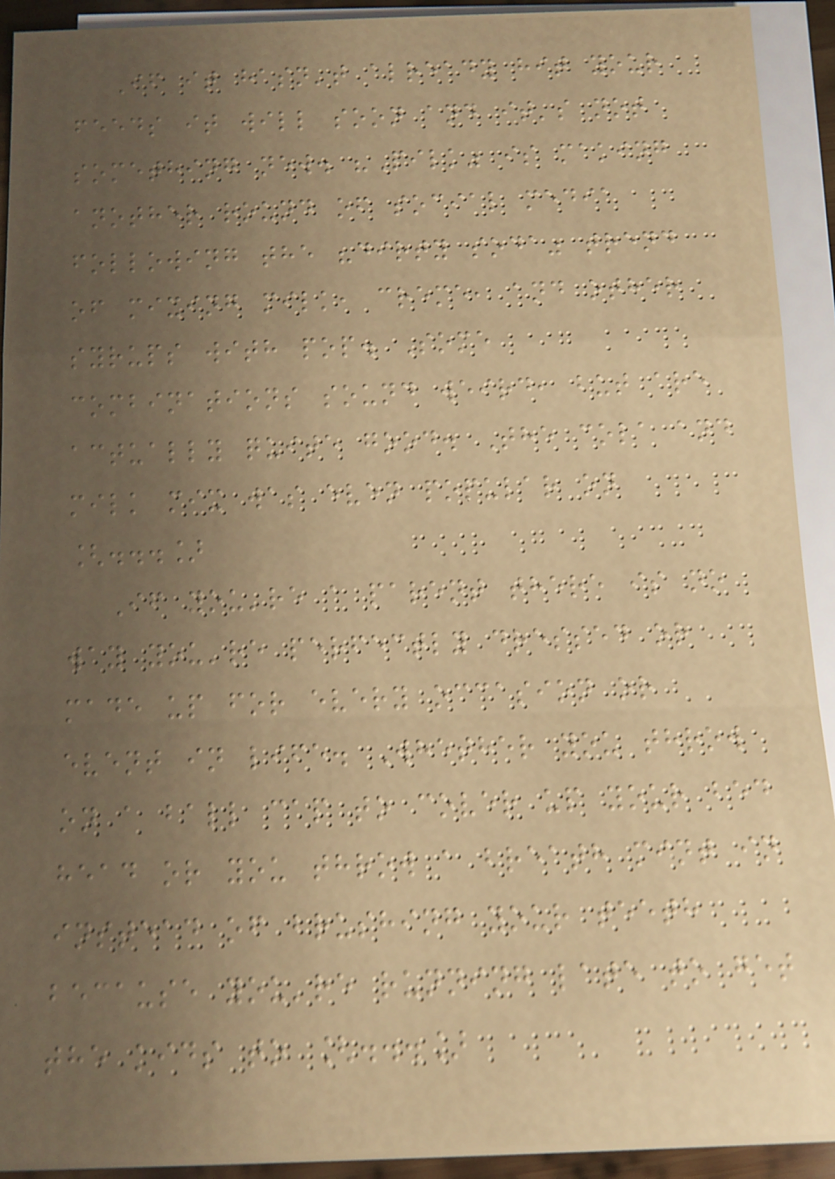If it hasn't already hit your
feeds it will soon and it's not
something new. "Pilk" is making
another round of social media
following the "dirty soda" trend
of mixing milk, creme, and other
syrups with pop. Some
combinations sound weird, but are
actually quite good. The cola and
milk mix was even popular on
[...]
If you're a parent there is no
way you're perfectly dressed or
made up for every occasion or
event in life. Whether you throw
on a ball cap to cover up your bed
head or you throw a breath mint in
instead of brushing your teeth
because you're running late to get
the kids to [...]
